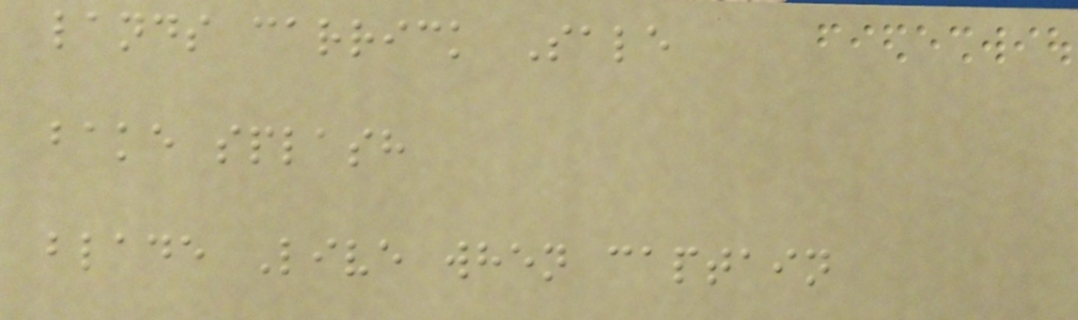lands carrick Sale
bake splash
blade Live when captain
